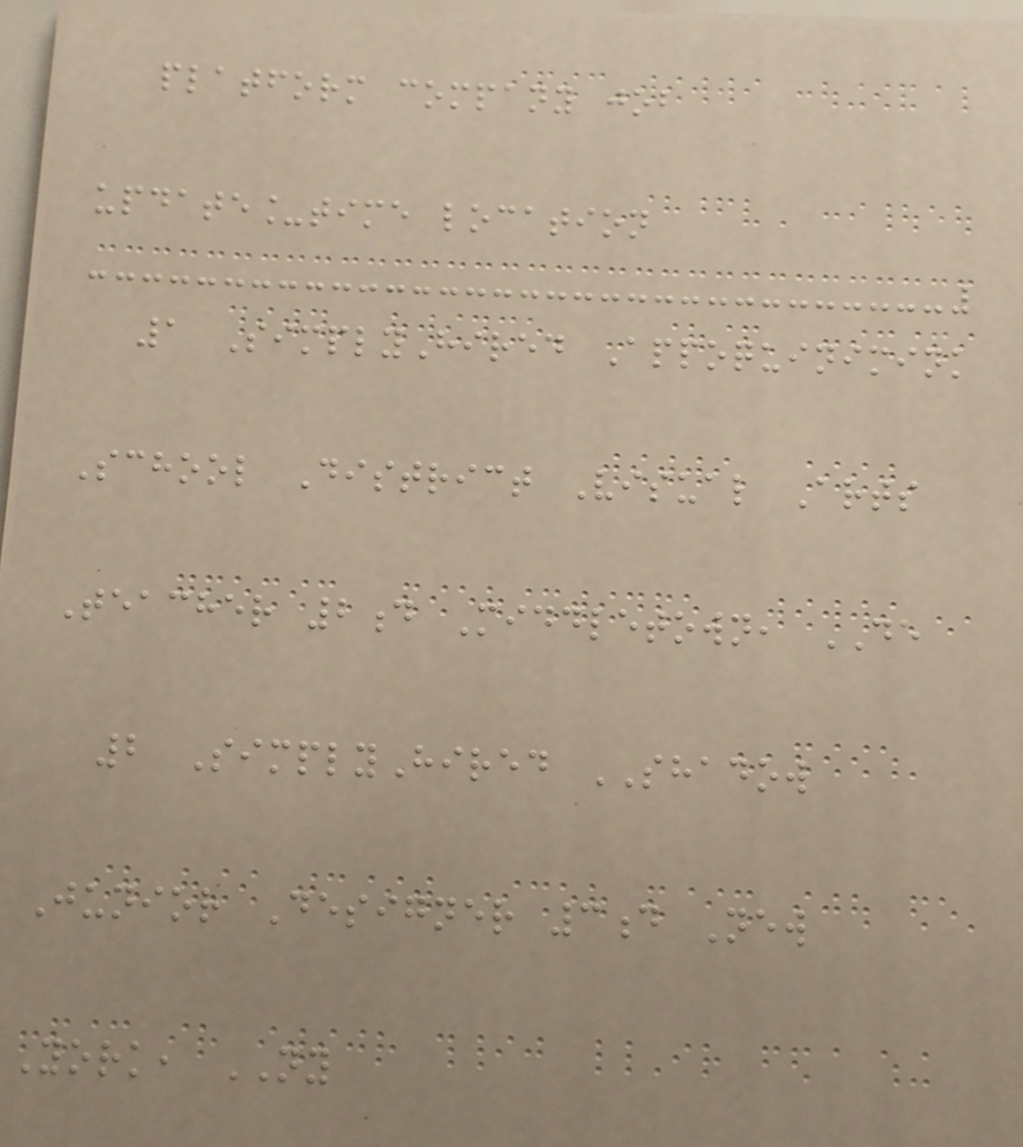platform company job
update_time location
1 SimplyHired Appoquinimink
School District Visual Arts
Teacher 2d Middletown, DE
2 SimplyHired SHADOW
Junior Designer 3d New
York, NY
